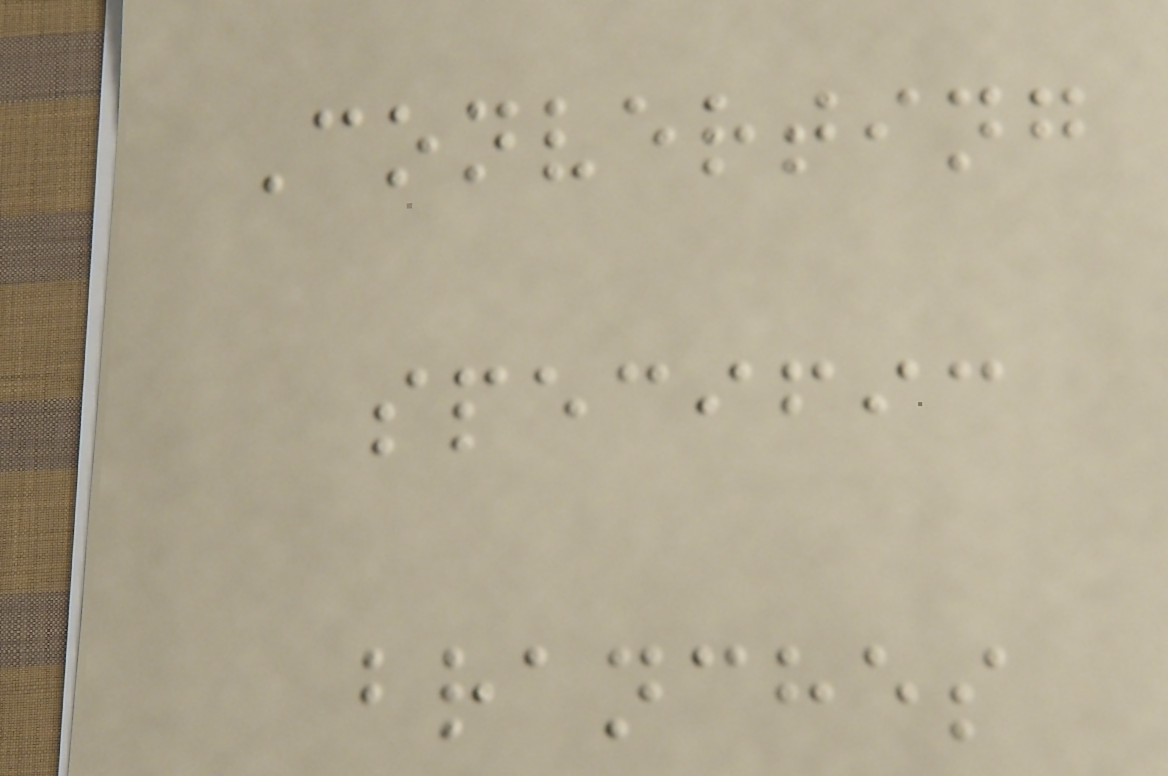Converting
specific
branches
